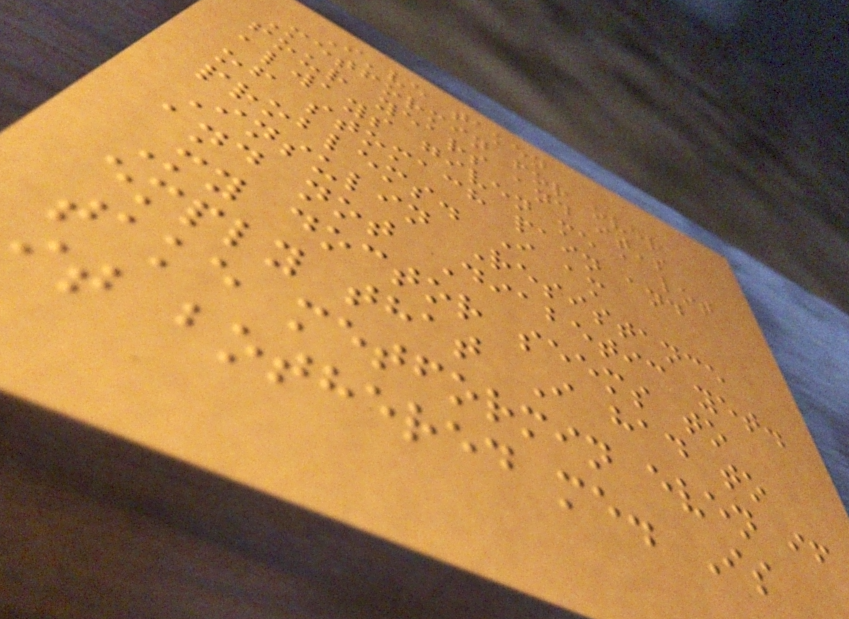I've taken
Metformin for over
four years and it's
always given me a lot
of stomach pain and
problems. I am
Insulin Resistance
and not Diabetic yet.
My doctor seems to
emply that I had to
take metformin even if
it bothered me. Is
